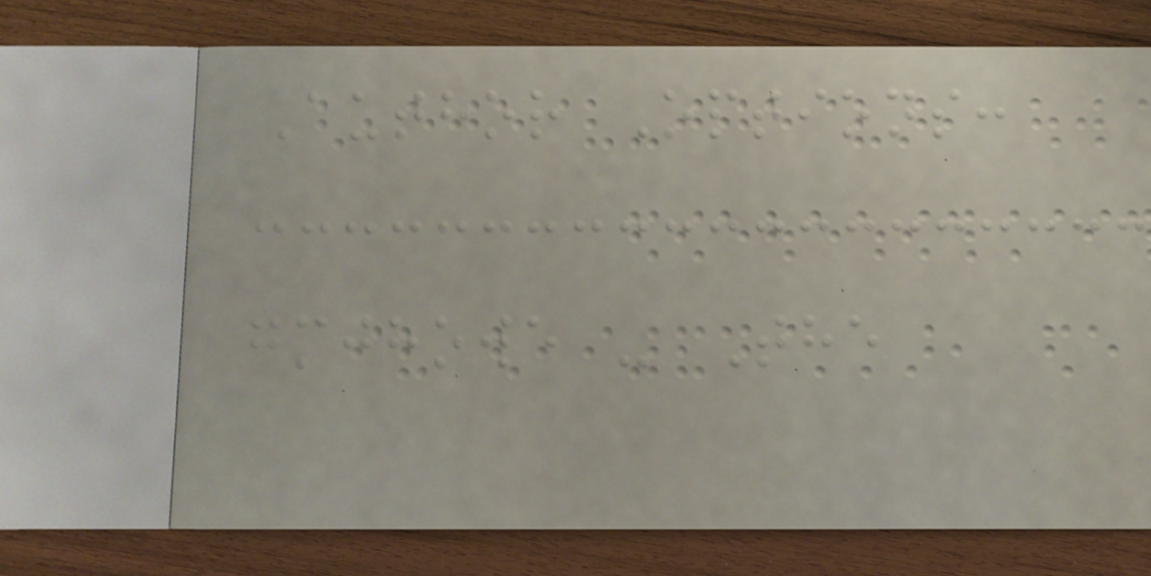Author Options:
gmjhowe - The
